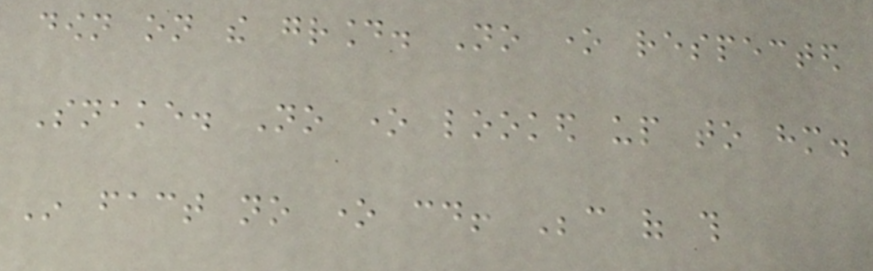down on the ground. No one respected
Snake. No one looked up to him.
In fact no one could! Because of this
